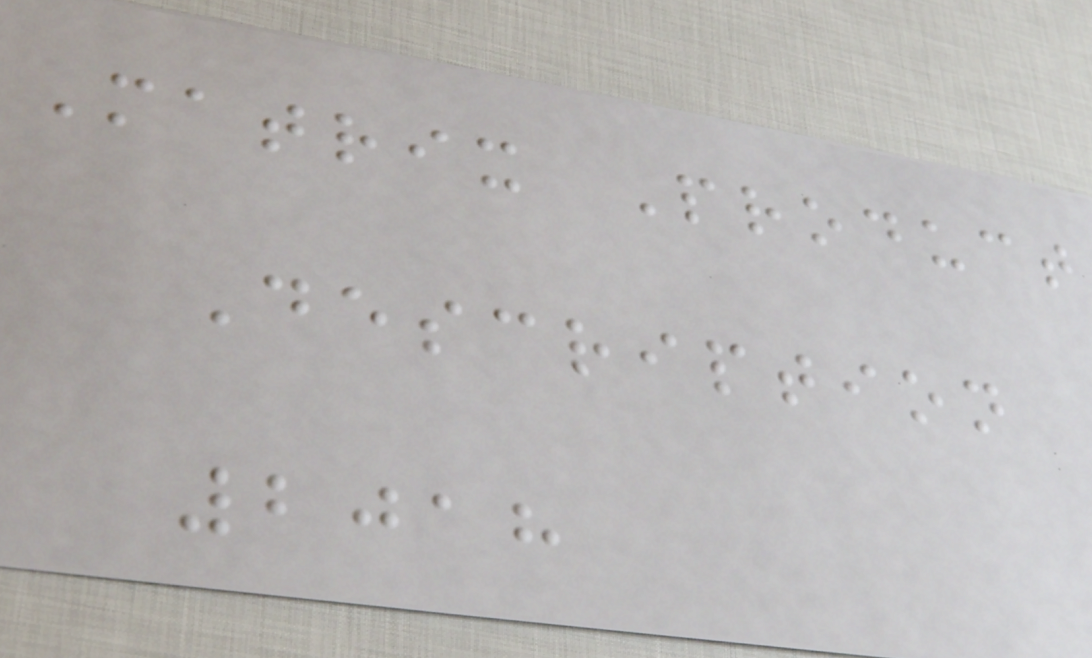Matrix Product
Description
2018
